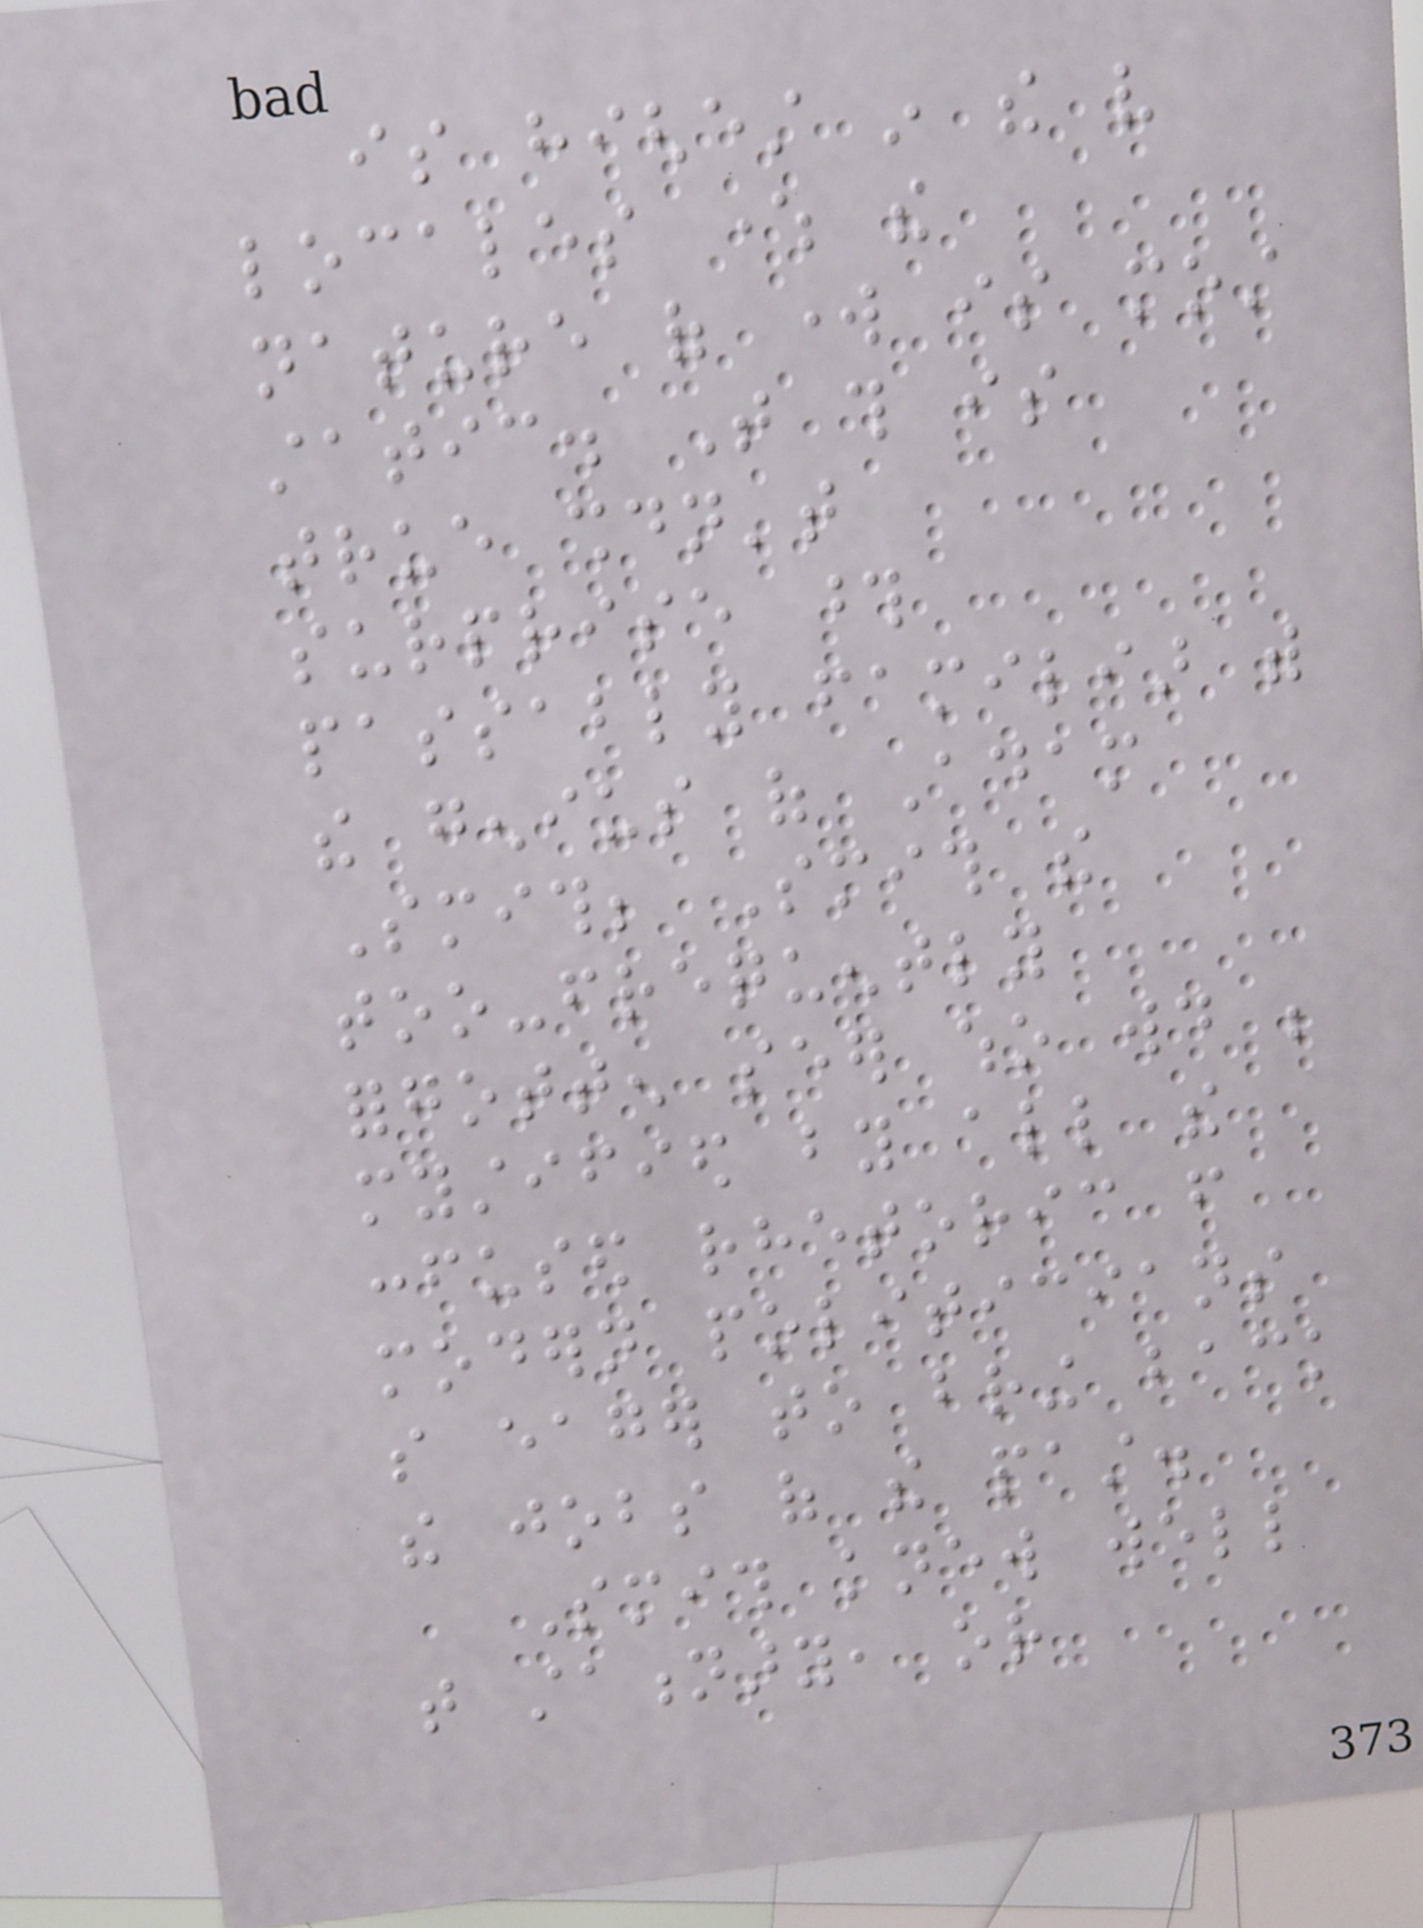is highest in the very
locales where the
nature of work is most
static. That this is
true shouldn't
surprise those
passably familiar with
the genius of Adam
Smith; Smith the
too-frequently
forgotten seer who would be
mystified by all the
confused rhetoric from
modern politicians
so eager to bring back
the jobs of the past.
Smith knew well
that stationary, or
